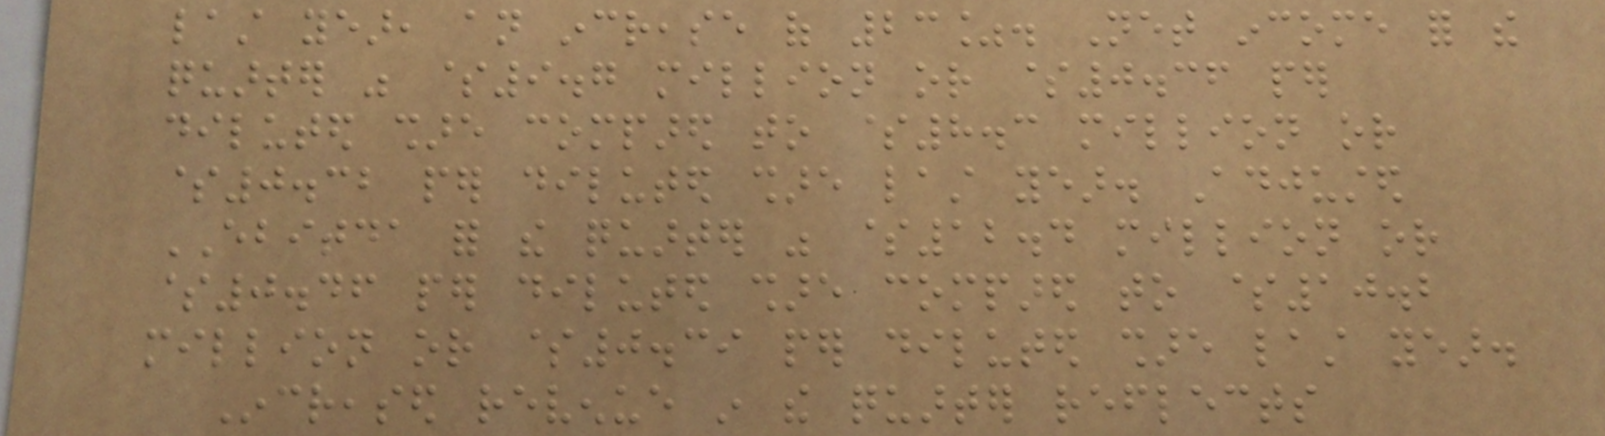last year, an increase of 23%. Net income for the
quarter was $9.7 million or $0.36 per
diluted share compared to $8.3 million or
$0.32 per diluted share last year. Adjusted
EBITDA for the quarter was $12.4 million or
$0.46 per diluted share compared to $10.2
million or $0.39 per diluted share last year.
Increased revenue in the quarter reflects
